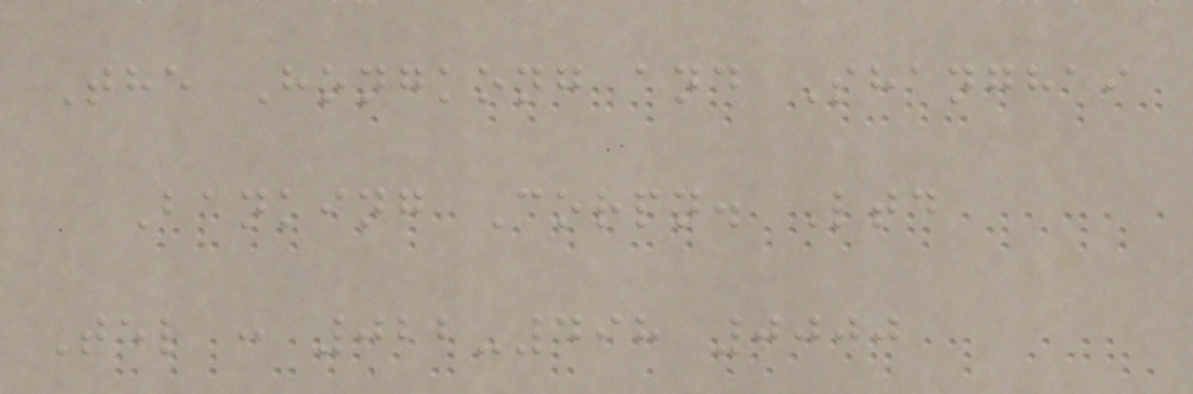The Hongkong and Shanghai
Banking Corpn. Ltd
Tel : 022-498 0000
